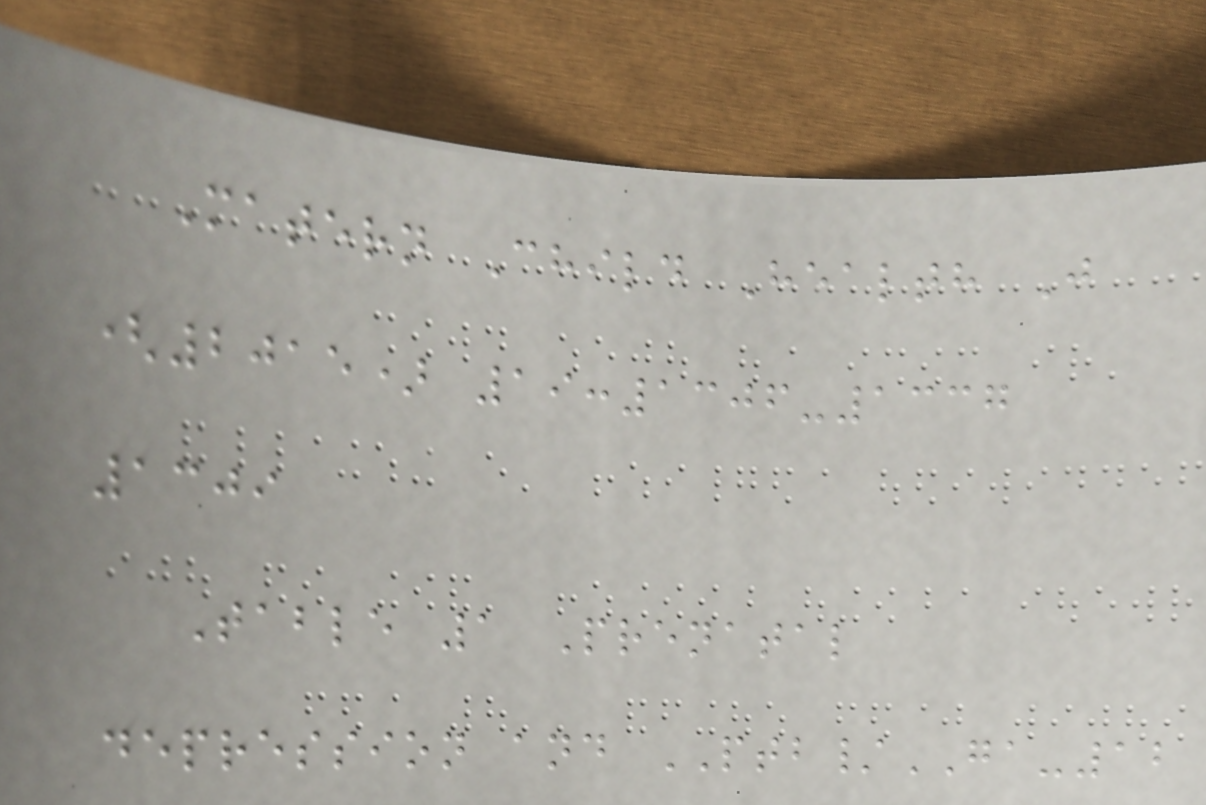Matern Child Health J
(2015) 19:1306-1337
1309
Table 1 Prenatal
depression and PTB/GA-12
